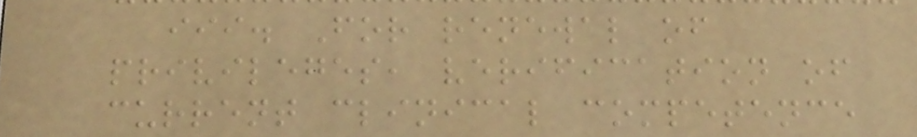iii. For renewal of
privileges, verification of
current clinical competence
